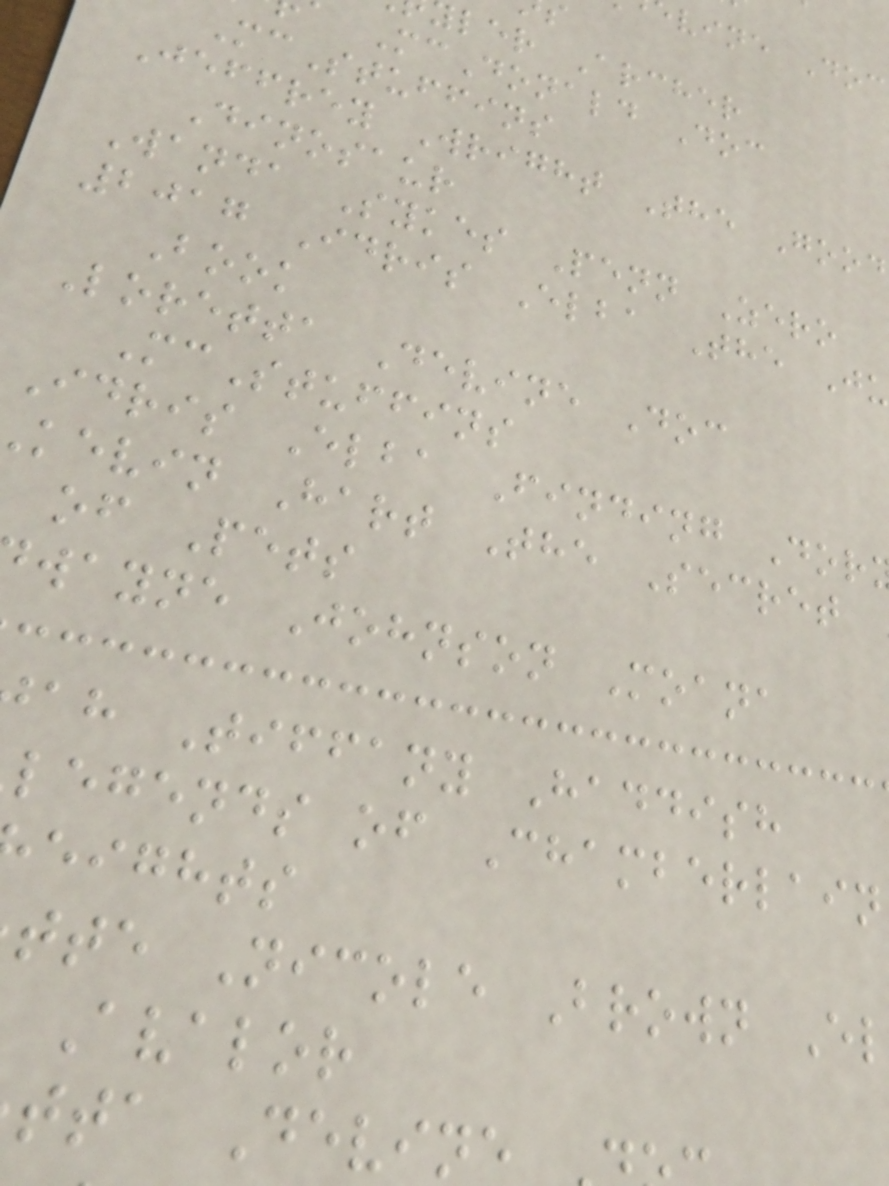vine Doc
ler Archer
McDonald Doc
McStuffins
Jeffrey Wright The Good
Dinosaur
Wanda Sykes Penn Zero
2017 Idris Elba The Ju
Book
Loretta Devine Doc
McStuffins
Idris Elba Finding Dor
kevin Hart The Secret
of Pets
wayne Johnson Moana
ah Tiffany Haddish
legends of Chamberlain
eights
tte Nicole Brown El
Avalor
tta Devine
